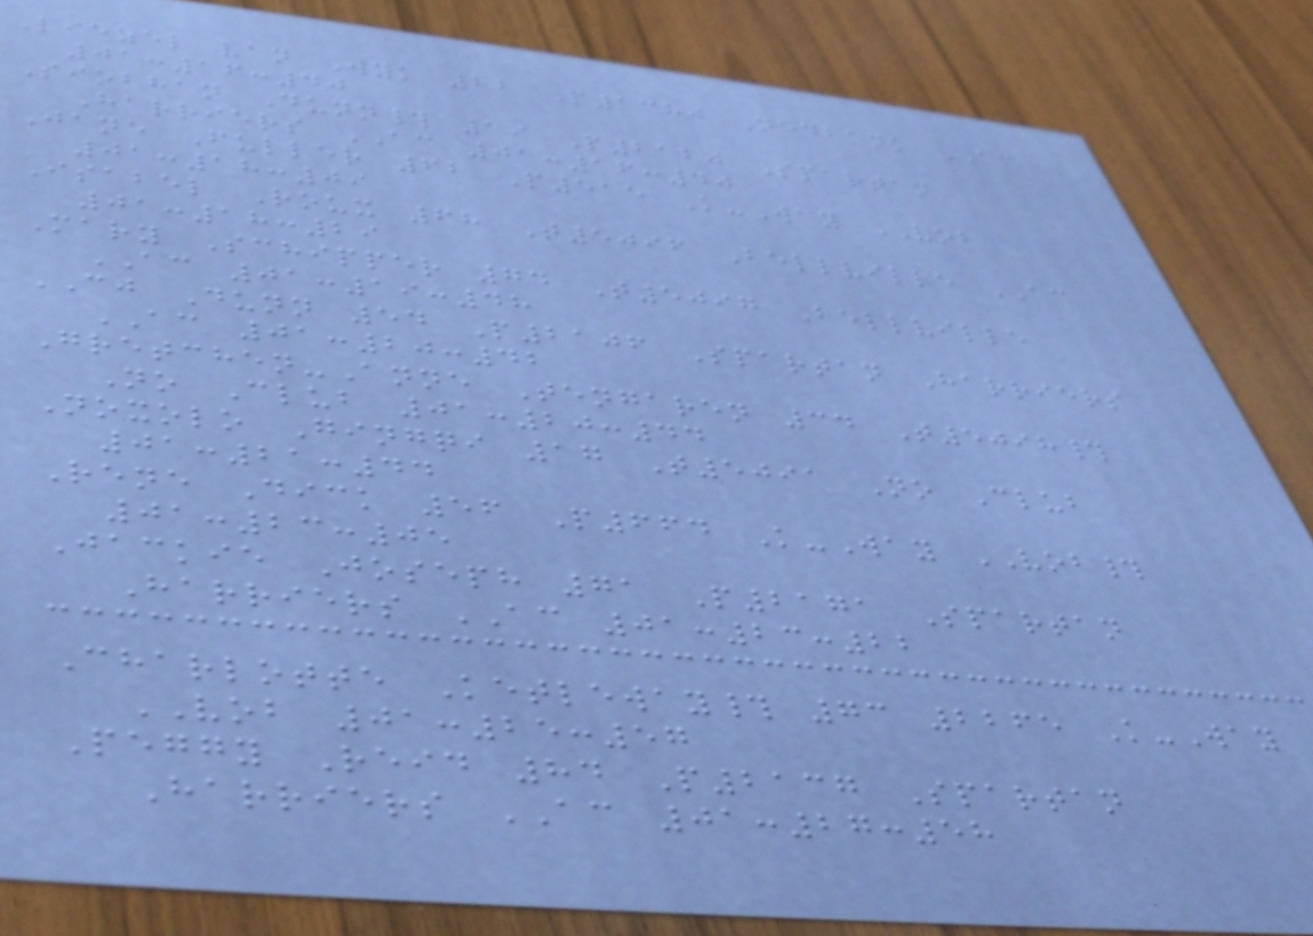Liezel van Wyk 22 P1380 Nedbank AC
01:16:40
Siobhan Dunn# 19 P2120 Spartan
Harriers AC 01:16:40
Jane Fuller 62 P515 K-Way VOB
01:18:09
Isabel Roux 68 T5096 Bellville AC
01:18:29
Mary Schipper 74 T5097 Bellville
AC 01:19:48
CJ Dunn 54 P2106 Spartan Harriers
AC 01:20:42
Gretchen-Anne Tengaren 34 T5098#
No Club 01:20:44
Noxolo Gingqi 17 T5091 No Club
01:21:44
Rene Dick 56 P664 K-Way VOB#
01:23:05
Jackie Joseph 71 P2171 Spartan
Harriers AC 01:23:22
Charlotte Ketleway# 73 2265 K-Way
VOB 01:25:57
Peggy Reid 84 P2137 Spartan
Harriers AC 01:27:58
